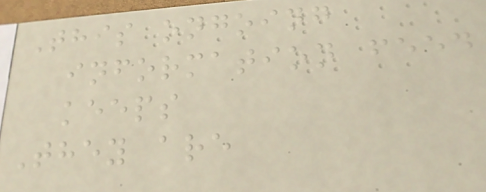This ongoing
information feed
keeps
They are
